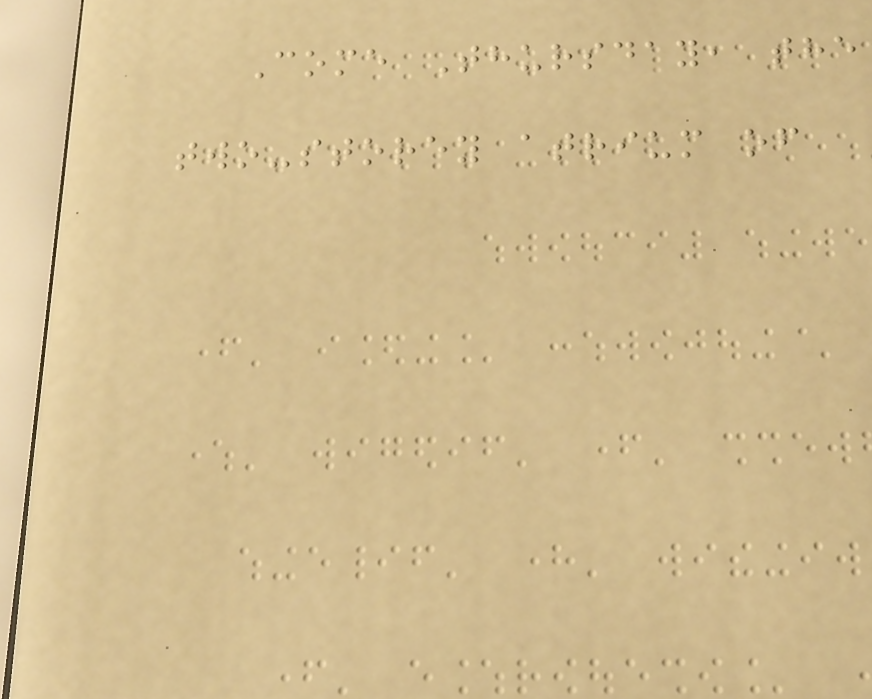Come Thursday, the
two-storey atrium of
